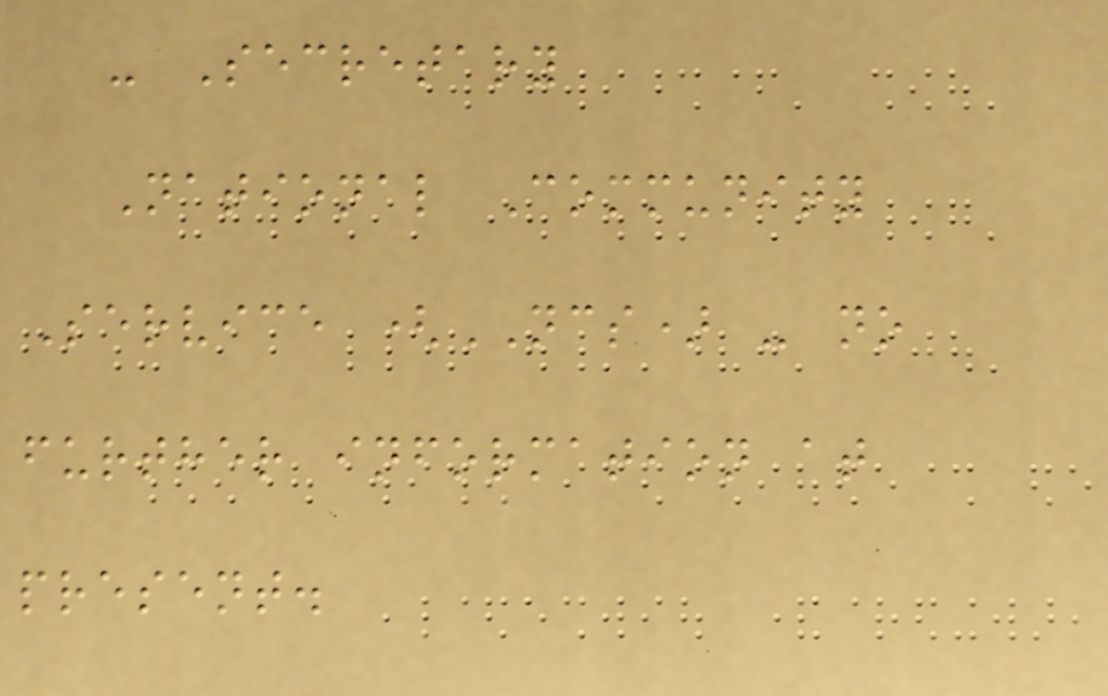- Secretary
National Community
Service (NCS) - no
further information at
present.
